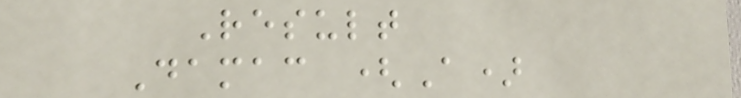Result
Damac (A)
